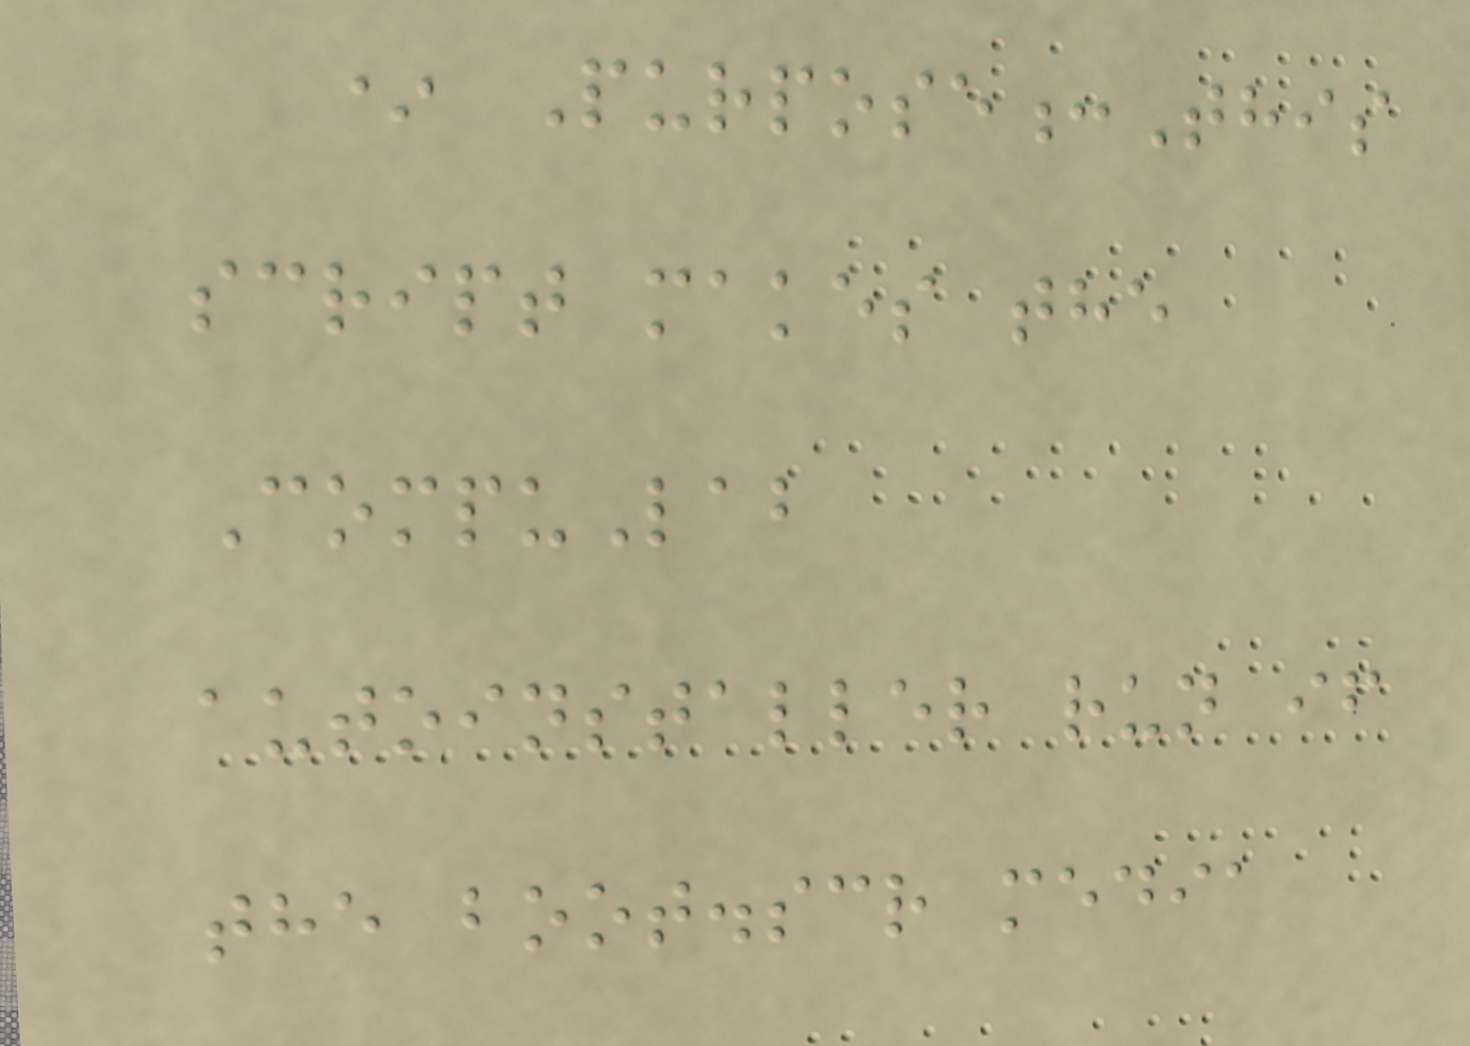* Purpose:This
script makes the
CompuLab
autoinstaller run if
the boot.scr media
